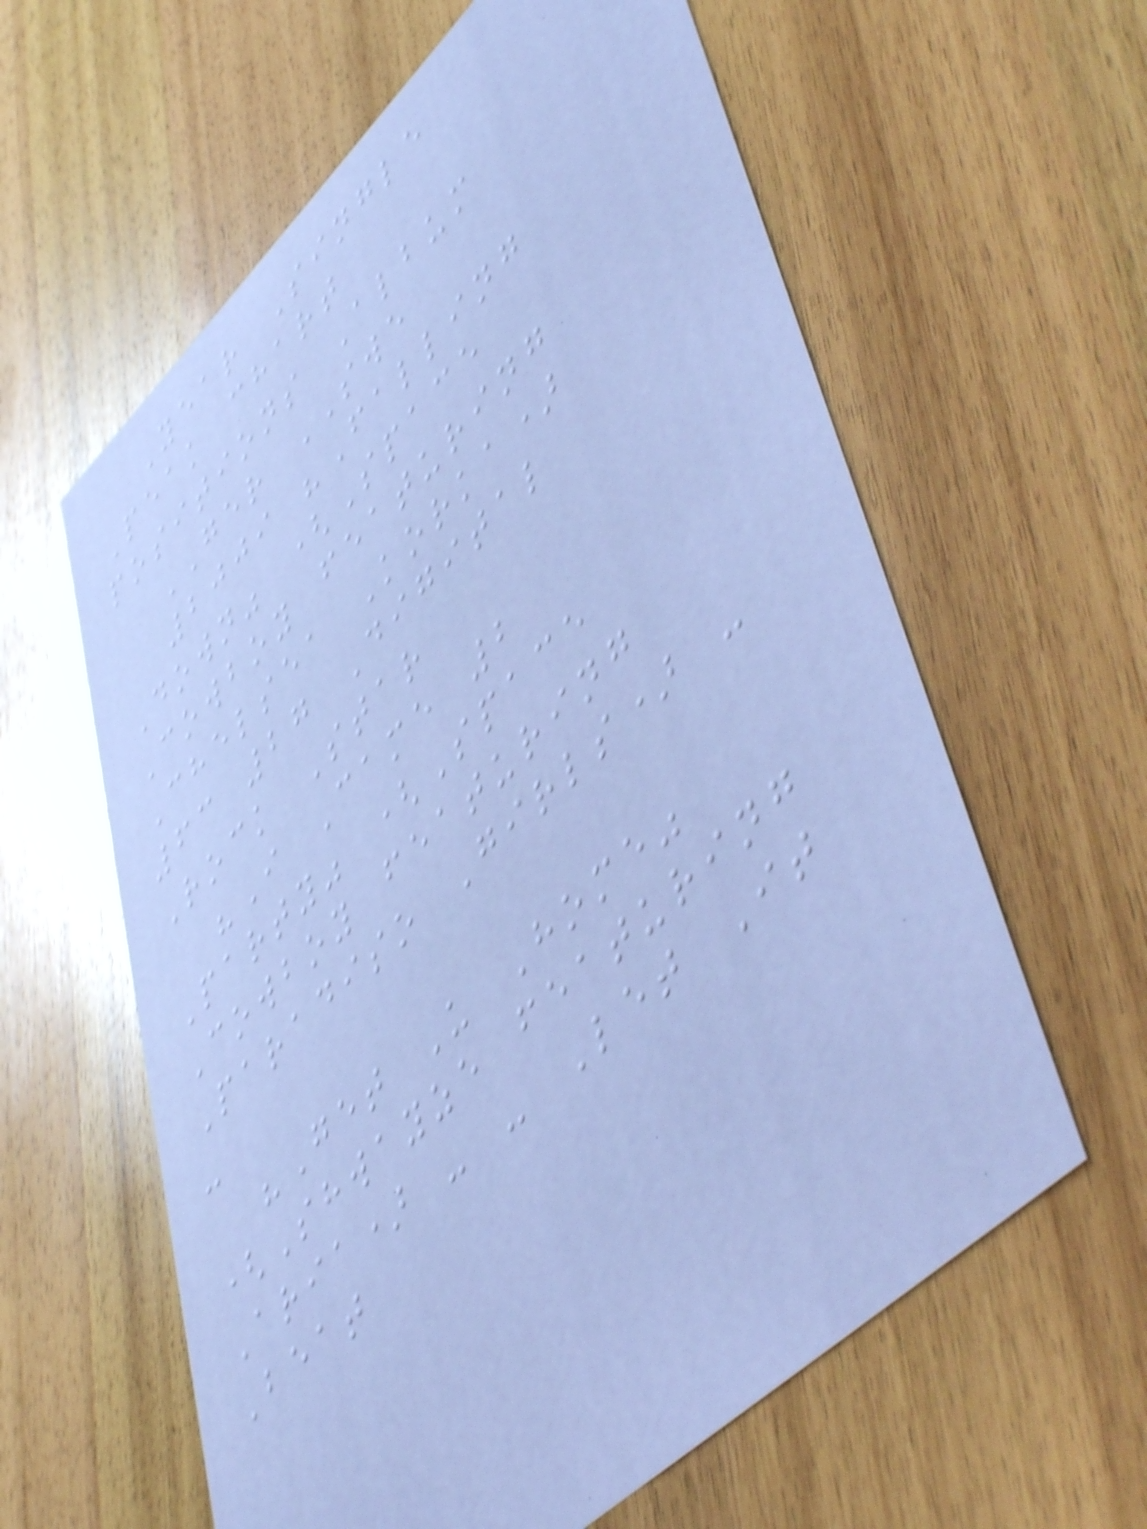Year Single
Peak chart
positions Album
GER SWE
2009 "Falling
Down" (Space
Cowboy featuring
Chelsea Korka)
63 27 Digital
Rock Star
"I Came 2
Party" (Space
Cowboy featuring
Paradiso Girls) -
-
"Get U Home"
(Shwayze featuring
Aria) - - Let It
Beat
